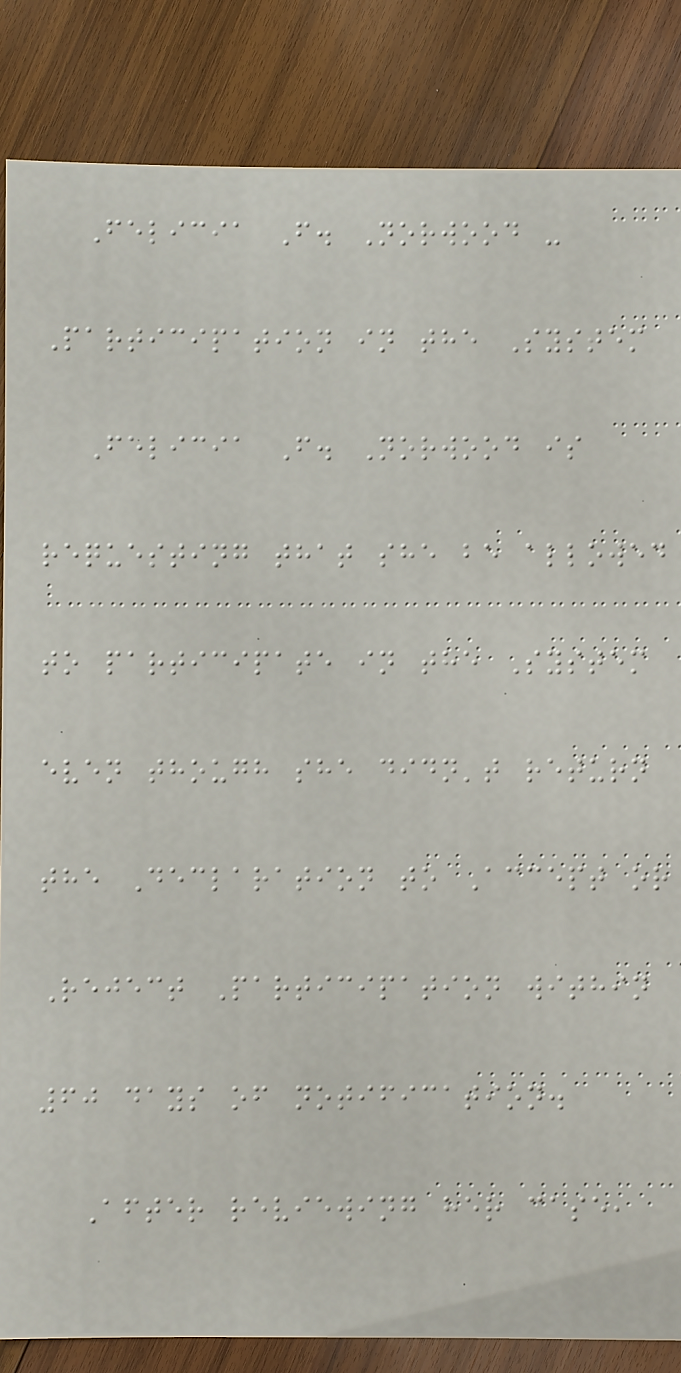Felicia F. Norwood -
Participation in the System
Felicia F. Norwood is
requesting that she be allowed
to participate in the System
even though she didn't return
the Declaration to Accept or
Reject Participation within
60 days of notification.
After reviewing her case,
